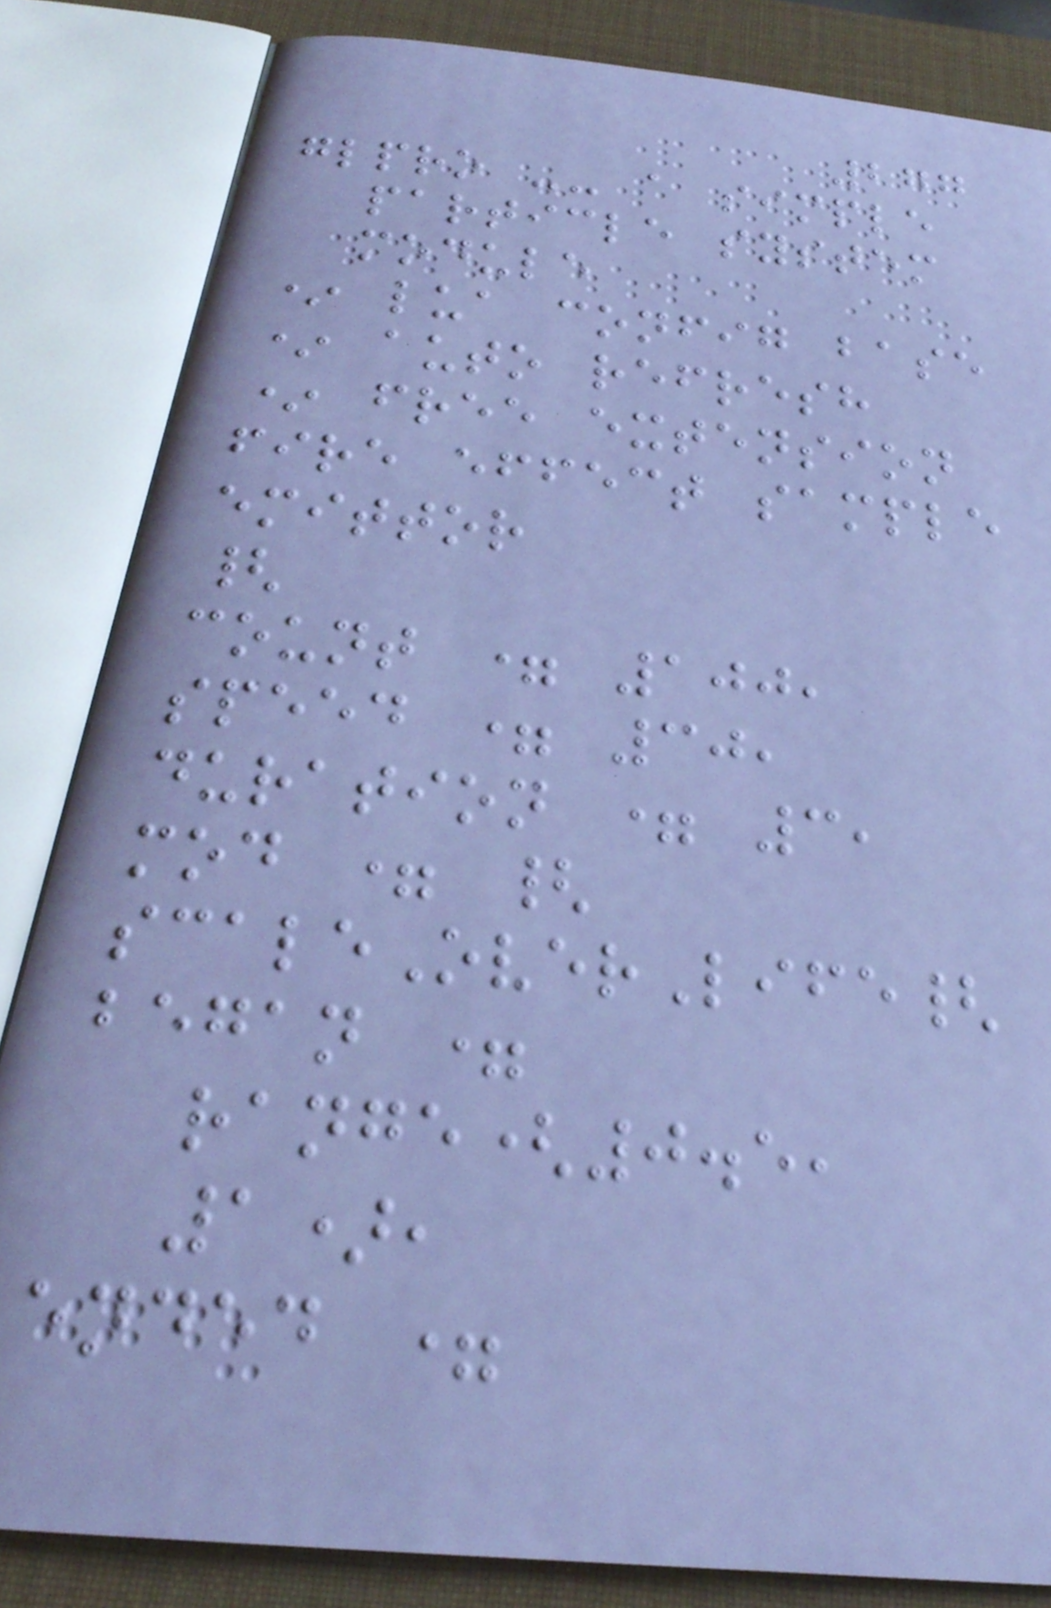277
glpro -- a simple
particle system
module
* lua config base
* auto refresh
* free extension
fire effect sample
emittor
{
count = 100,
speed = 30,
duration = 3,
mod = {
scaleOverLife{
began =
range(0.5,
1),
ended =
